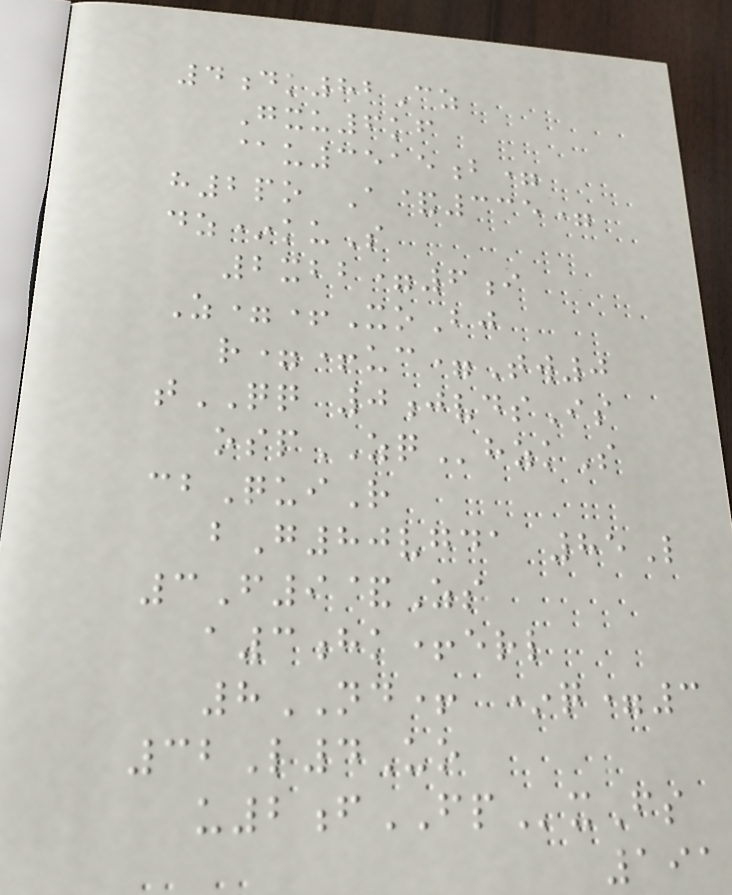4dk82Cz
Gxu6kf
@u3515b=
h2po A&335=
dz*kuS
2xbb=6i
Z=+XoBj
r=+uc=Tw0
tQQ 0jvdsIs
ospZQhzkS
cbQuiR
bG80vgda 85L
3F9&Zs
a3hk+erl
8ND+ *q=3
32L4Uo
u2fFPxFs
191
